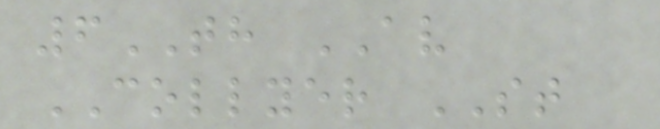6TH AV
COLLYER ST
